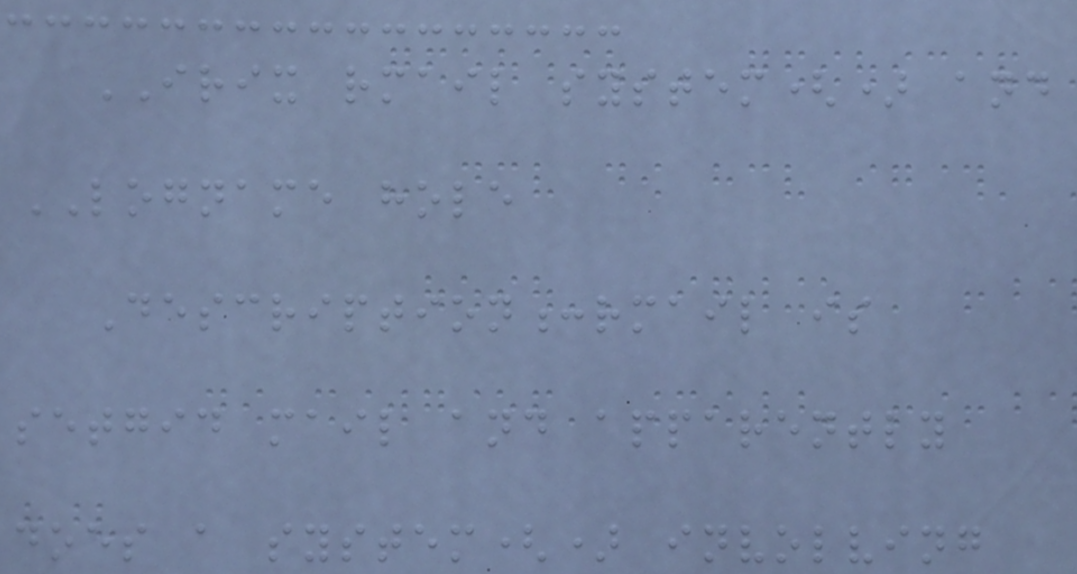IRIX rmail system() and
LOGNAME hole
Description:rmail is
setgid mail and apparently
does a system() involving
